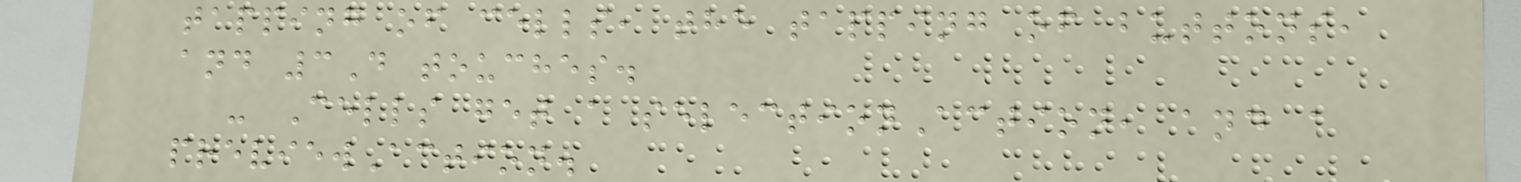tapping of cells, the tapping of buttons,
and 3D touches.
- Cells get a selectionAction, and a
previewAction.
